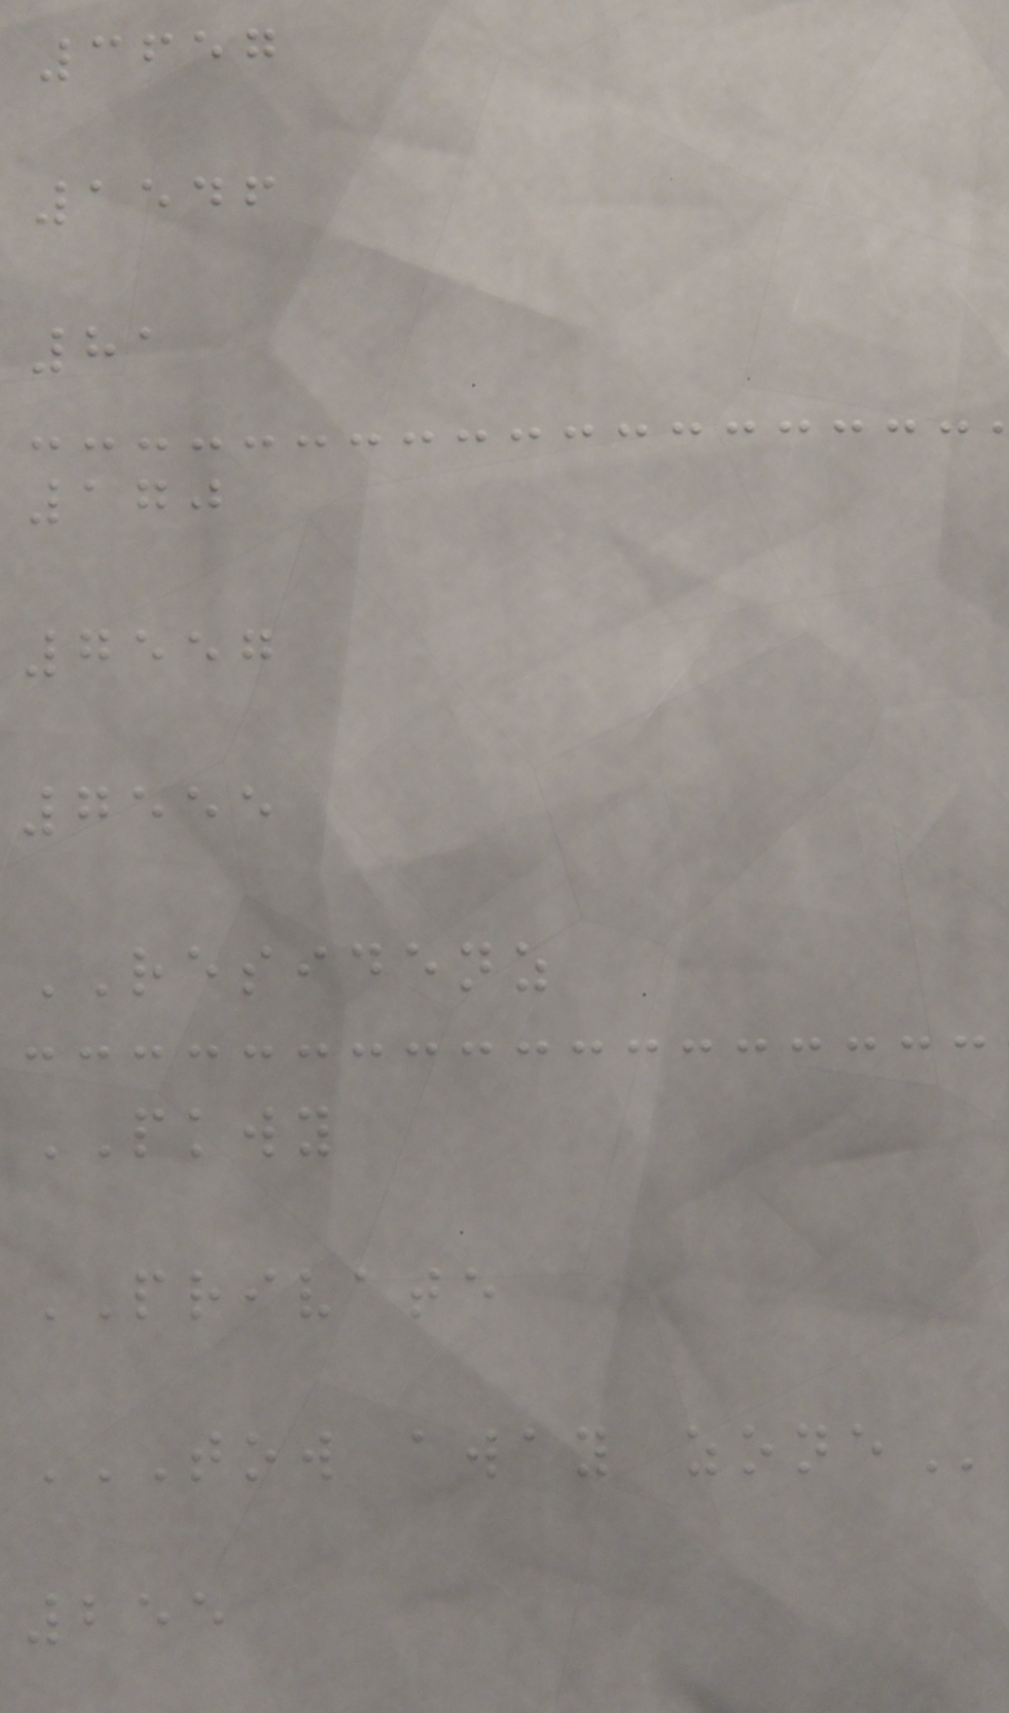3657
1546
81
170
7557
7555
RESIDENZ
PKWY
PRIVATE
TOW AWAY ZONE
255
